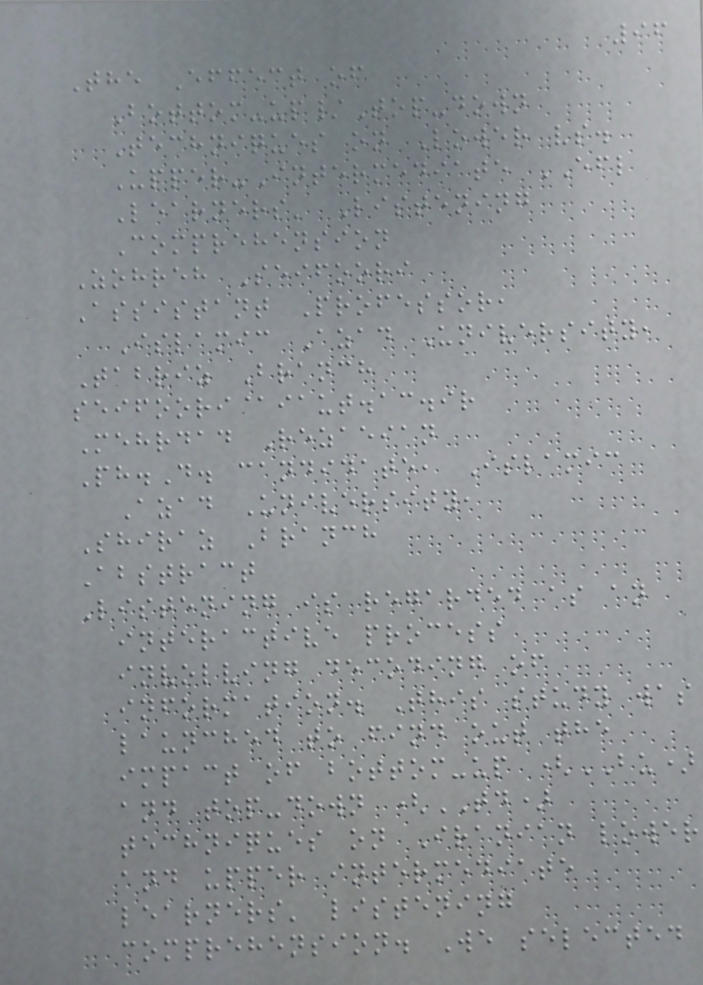96
The Effect of
Bottom-up/Top-down
Techniques on Lower vs.
Upper-Intermediate EFL
Learners' Listening
Comprehension
Zohreh Seifoori
Assistant Professor,
Islamic Azad University,
Tabriz Branch
seifoori@iaut.ac.ir
Mehrdad Rezaeian
Ph.D. candidate, Islamic
Azad University,
Shiraz Branch
Abstract
Listening is regarded as an
interactive process
involving decoding of
information. This study was
launched to find out the
impact of bottom-up (BU)
and top-down (TD)
techniques on Iranian lower
and upper intermediate
learners' listening
comprehension. We selected
